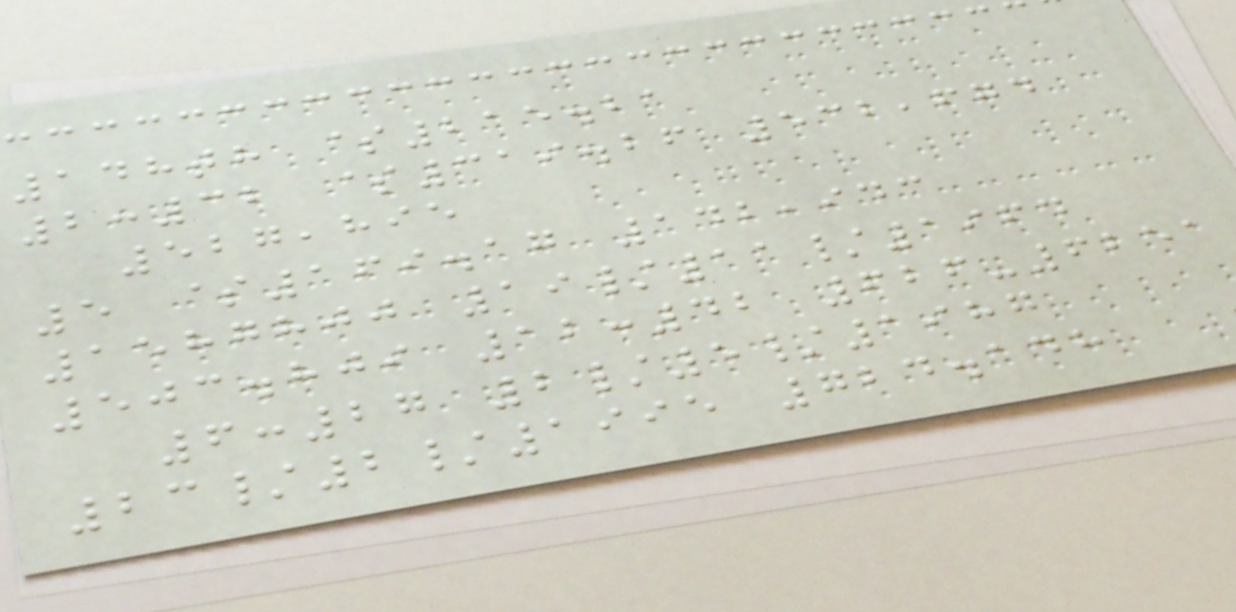148th $215.21
2:32 $319.26 532,674
527,895
5 $169.17 142,943
1587800 19/11/1964
503.809 12:42 626-6251
6:27 2/5/1987
23/2/1995 724.148
